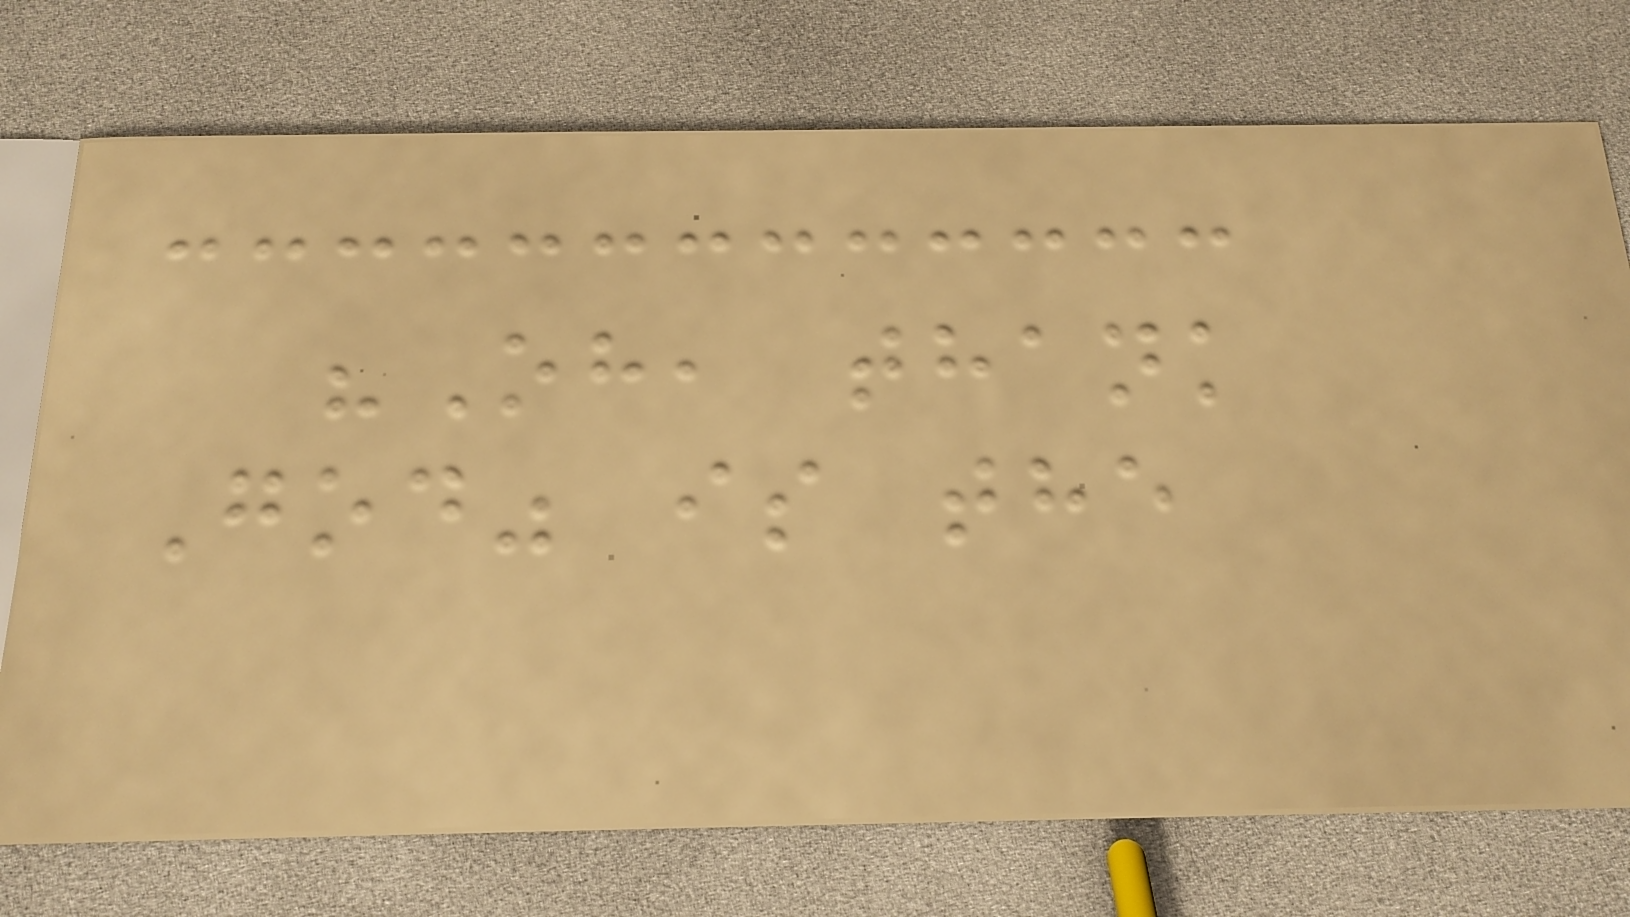"Oh, thank
God" is the
